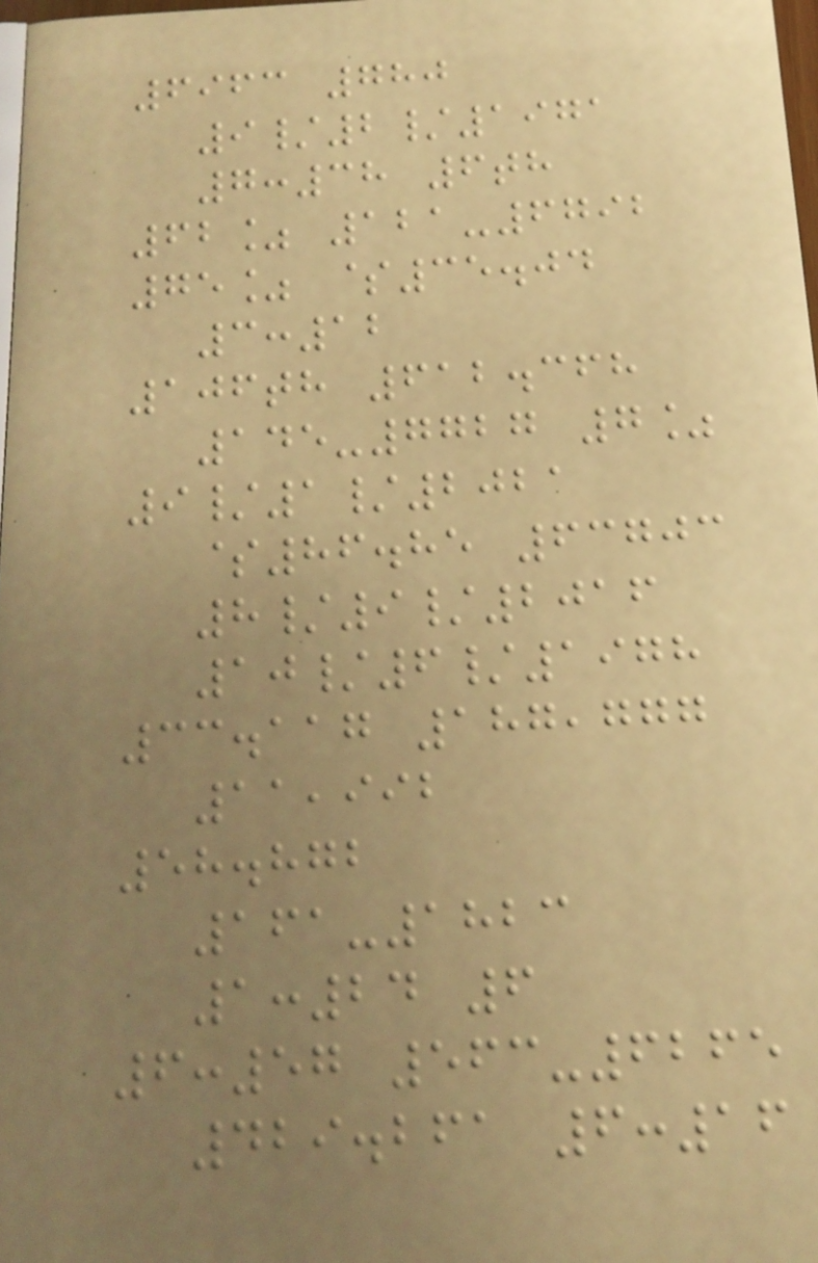6963 780
9/2/1971
7:38 6th
62% 121-6792
75% $35.04
3:12
106th 612.368
145-7727 7%
9/1/2021
$86.85 63703
8/9/2016
10/6/1978
33.117 187,777
11,992
58.872
161-1823
1:24 6
6:57 563-6265
429.261 6:16
